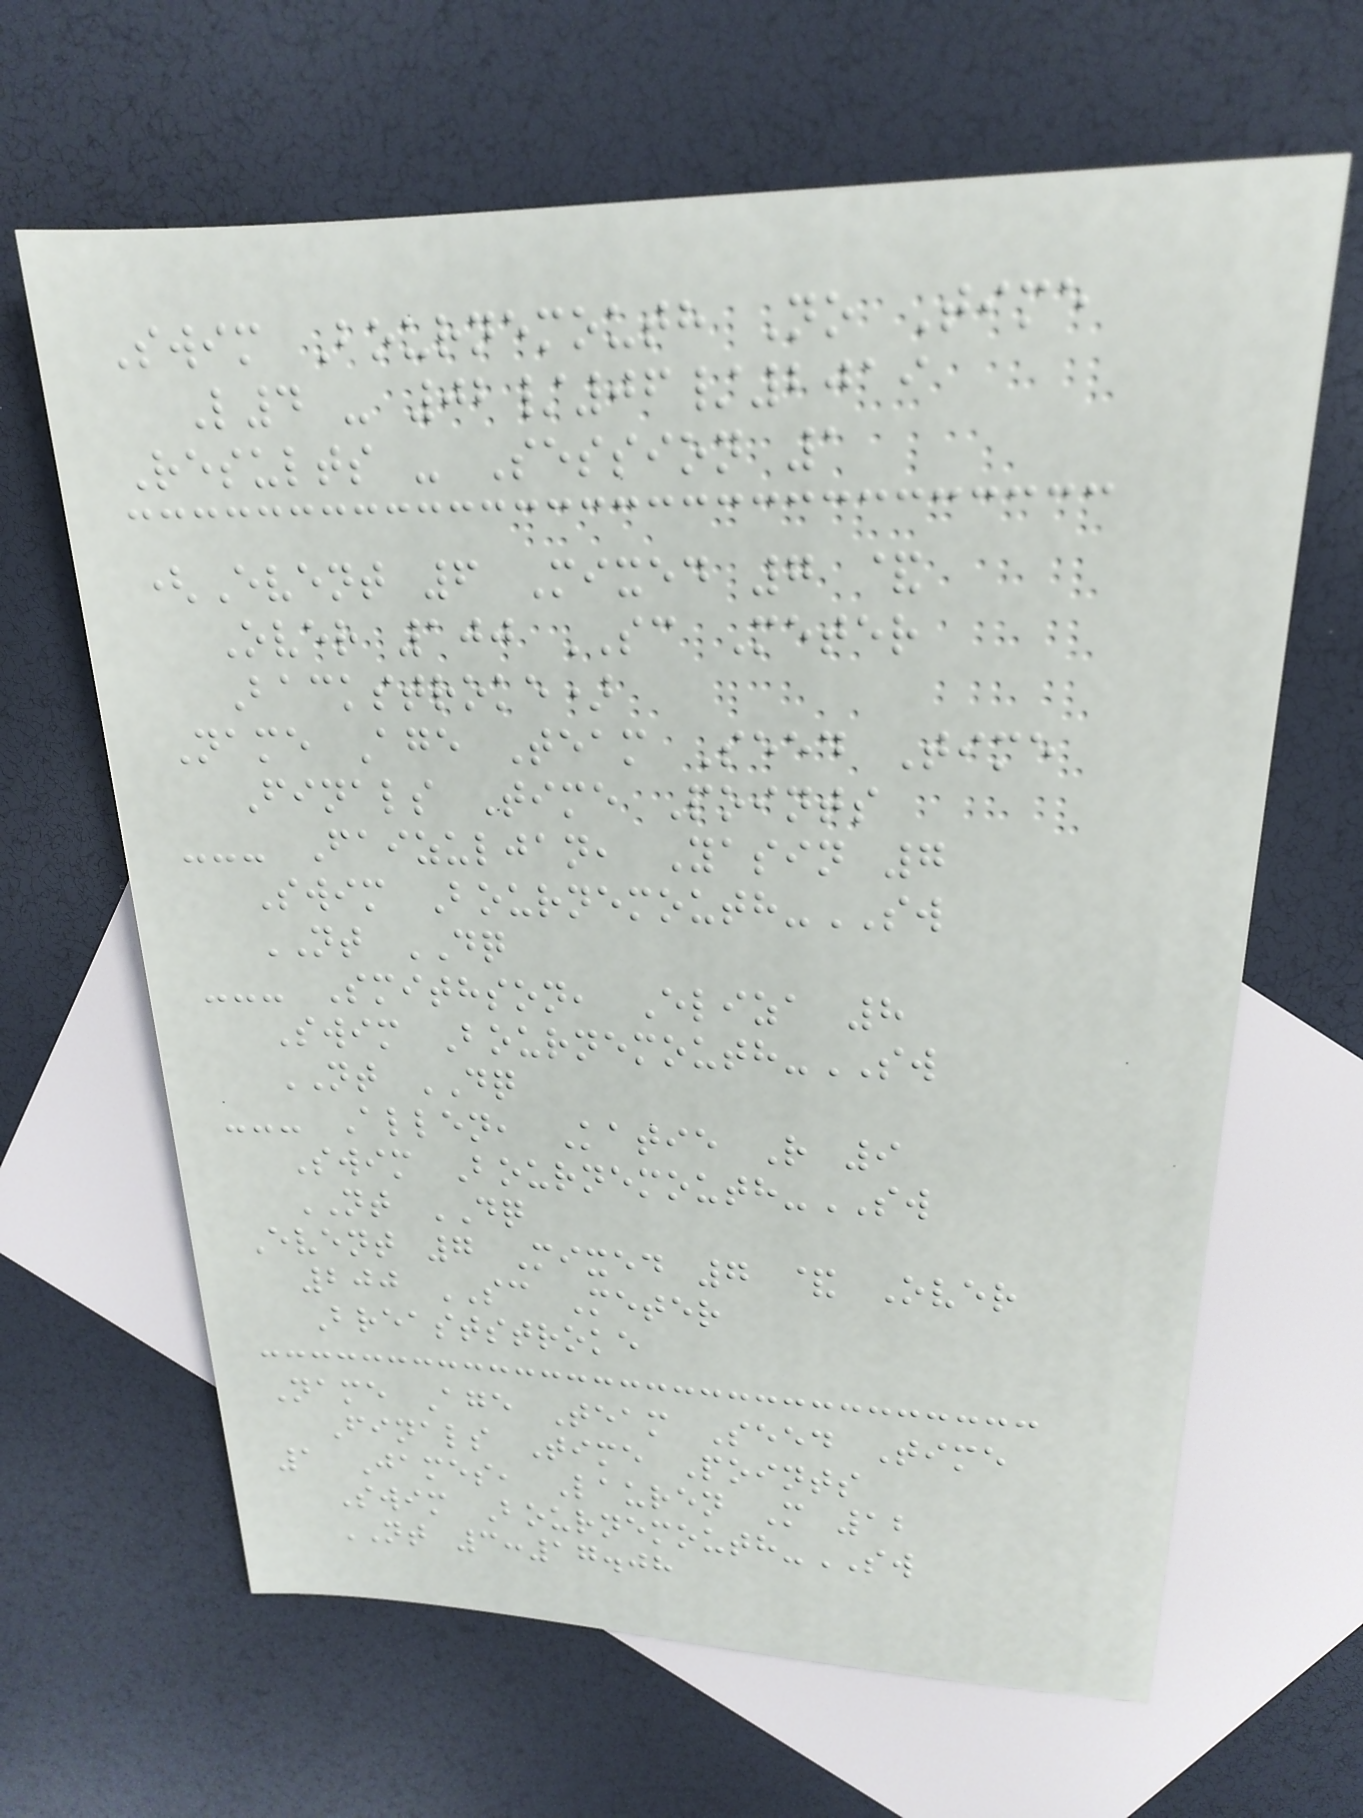Swim Bournemouth No Time
L4 - 02/06/2019
Results - Session 1
(Event 6 Mixed 7 &
Over 100 SC Meter
Backstroke)
Name Age Team Seed Time
Finals Time Points
--- Faizuljan, Yasin 7
Swim Bournemouth-SW
NT DQ
--- Smithson, Eliza 8
Swim Bournemouth-SW
NT DQ
--- Allen, Katie R 9
Swim Bournemouth-SW
NT DQ
Event 7 Mixed 7 & Over
200 SC Meter
Breaststroke
Name Age Team Seed Time
Finals Time Points
1 James, Lauren M 12
Swim Bournemouth-SW
NT 3:17.08
